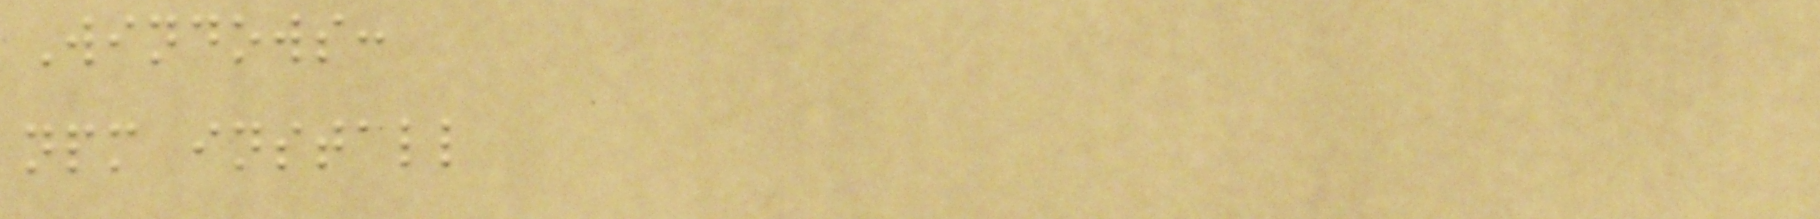Windows:
npm install
